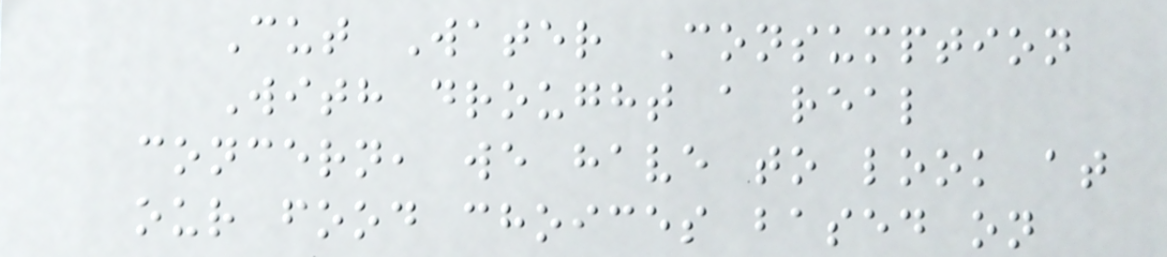Cut Water Consumption
With drought a real
concern, we have to look at
our food choices based on
